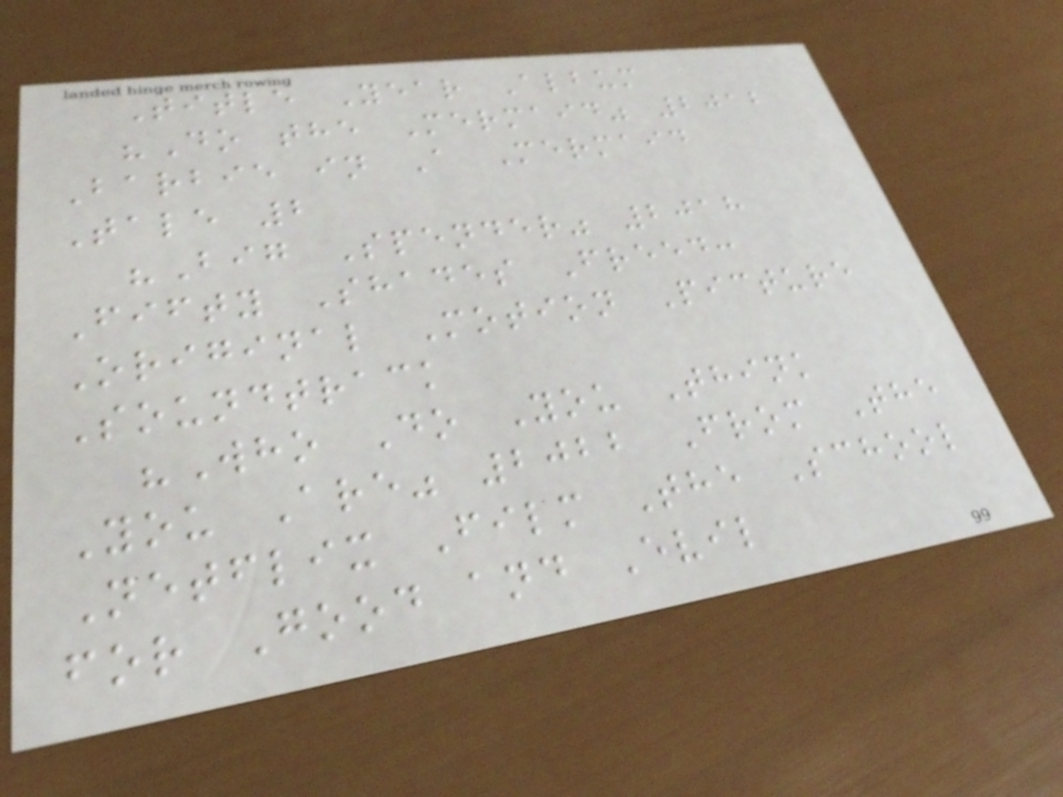Title Year Album
"Do the Mermaid" 2012
Barbie in A Mermaid
Tale 2
"Big Spender" 2018
Fifty Shades Freed:
Original Motion Picture
Soundtrack
"Who Do You Think
You Are" 2022 From The
Netflix Film The School
for Good and Evil
